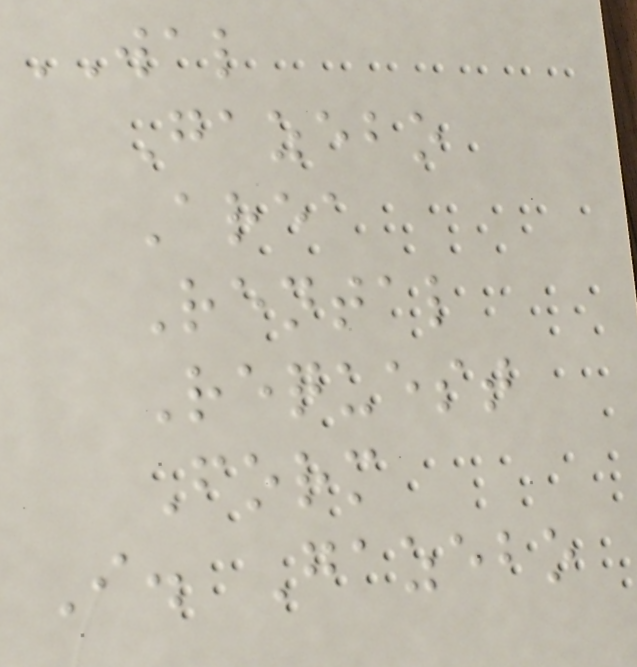WAL
Gazebo
Area
Rental
Request
Form
I. Gazebo
